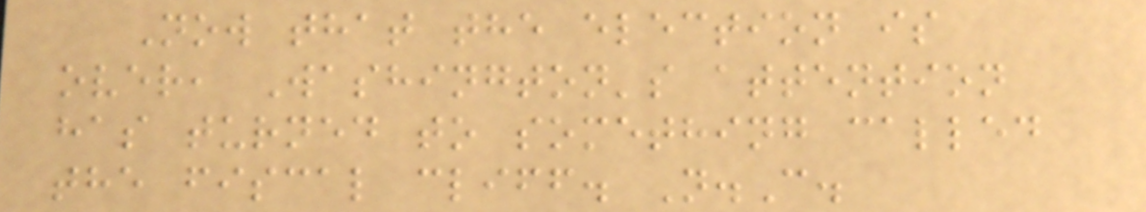Now that the election is
over, Washington's attention
has turned to something called
the fiscal cliff. N.C.
